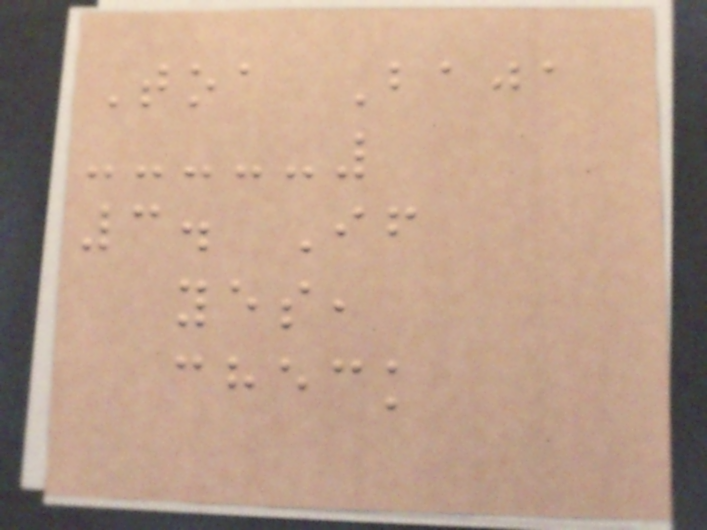Toa Baja
3. If
yes,
check
